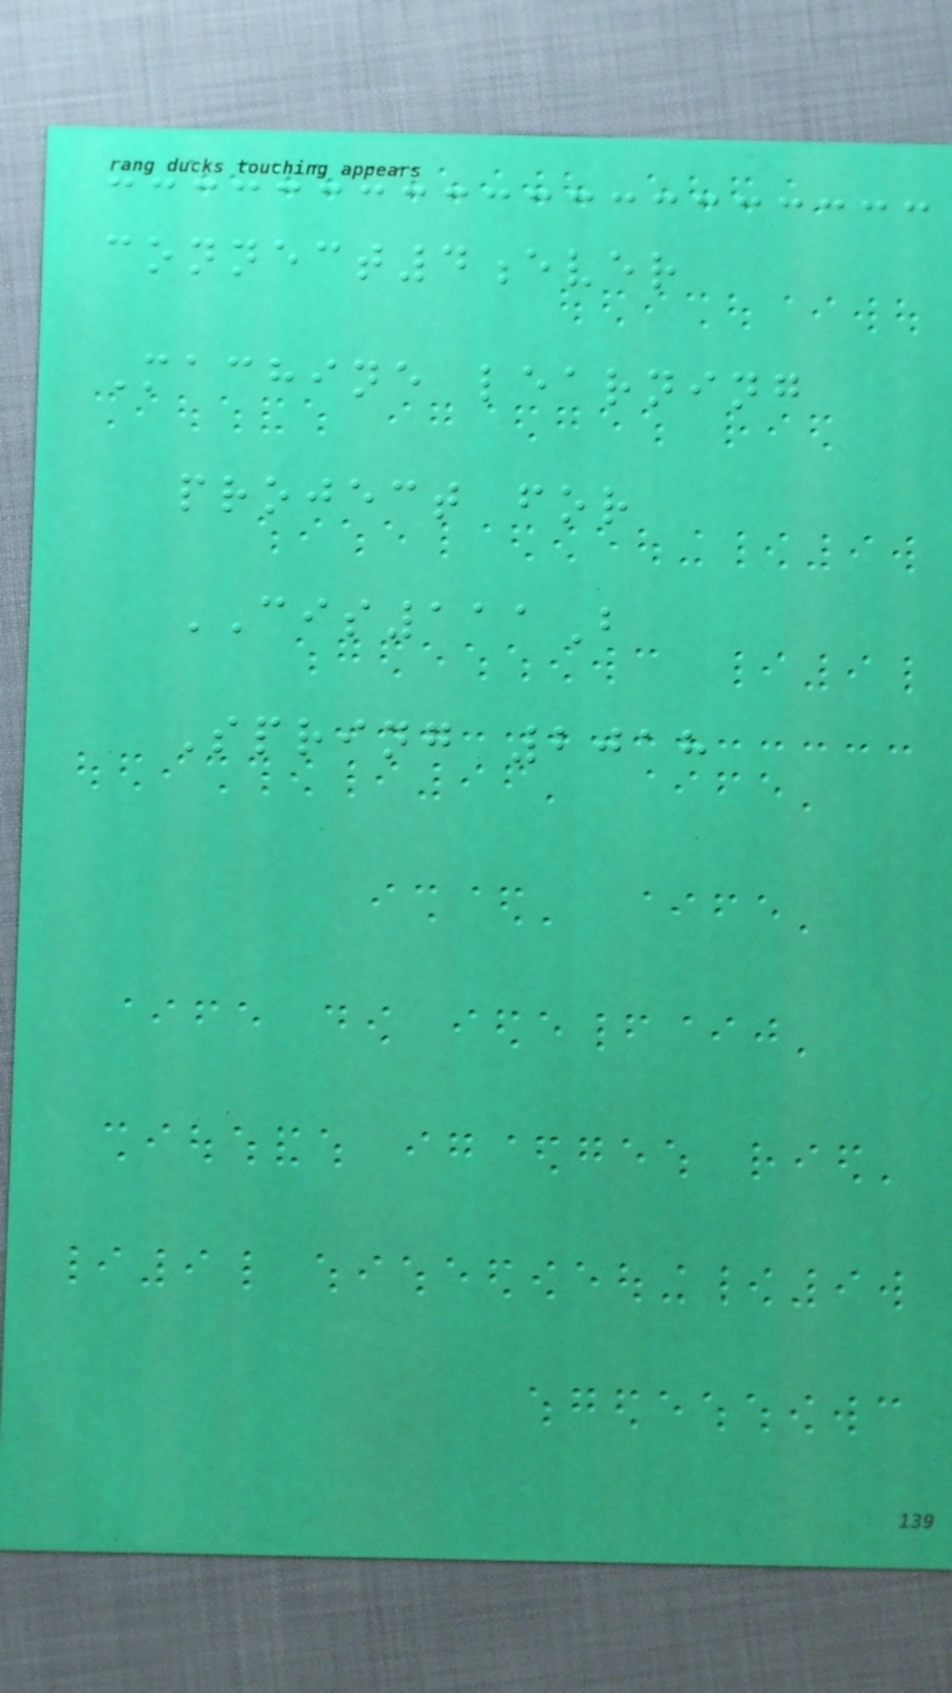connect4ever
Machine learning
project for
CIS111B
Spring 2018
